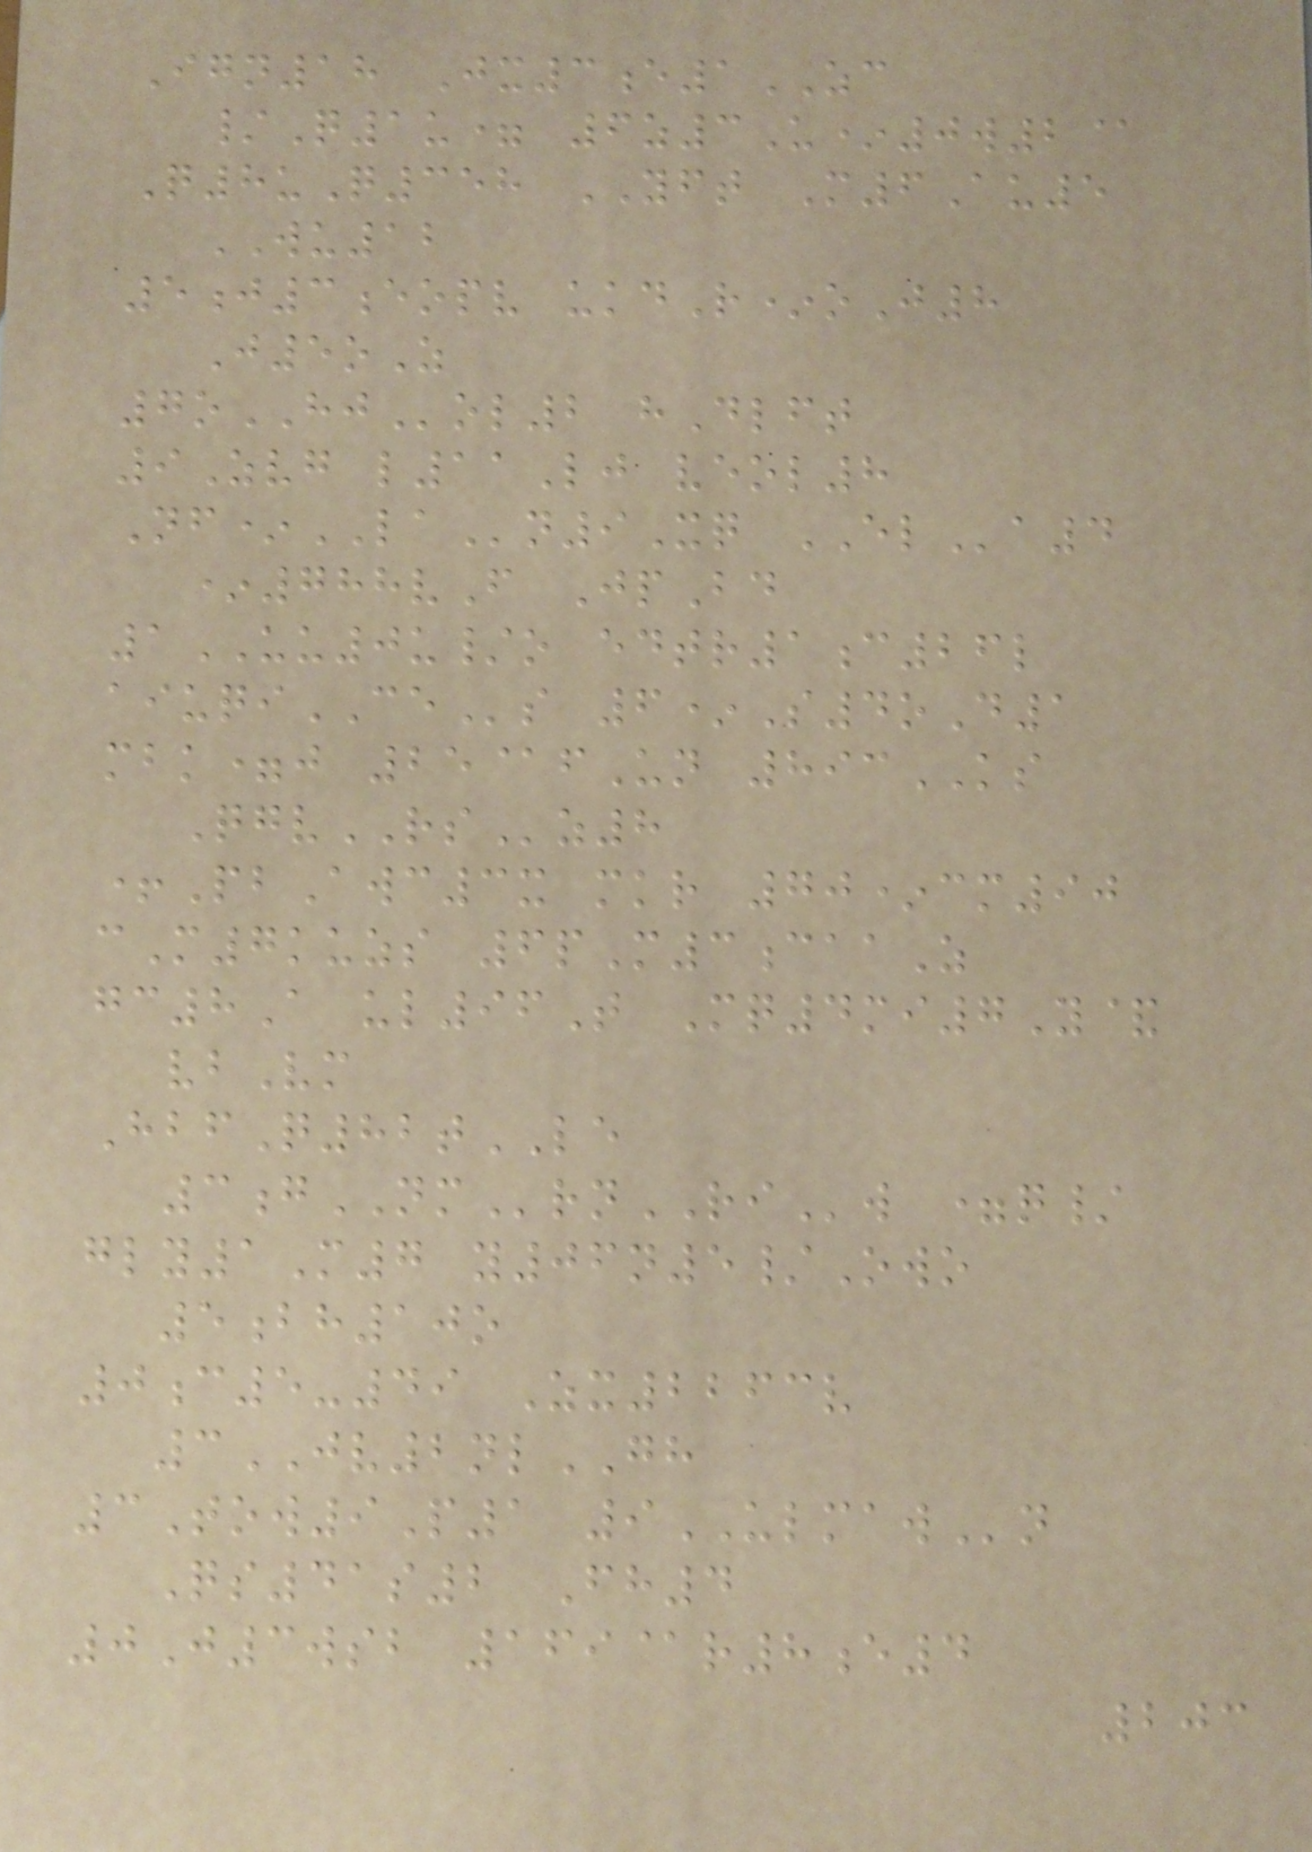Ign18 Jx3e1ZC
/Q1u= 6z3U*0w2@
Q8uQ358 YFT M6Au5
WU12
5j3eopv ukdR*oJ8
J5oZ
7oHJol2 hDlft
9Zvg l11Lj veol8
Nf*LAn9Xq ELa4
*788vF JpBd
1UU0u/o edtr1c26l
aiuqiCEs 6*S4oD1
mbk=j 25@fUn 893KS
QgvRSz8
+PbAwc3x mkr 70*cm90
cM7kuzs 6pM3caaZ
gc8A ul96T Mq4mi7Y&
vbVm
HbfQ82tLE
3gNMrnRIw =q/
gly1M7 y06n5/Owo
5bh10o
0c5-49 Zx2263v
3JV2nlGH
3Tow9P1 9ULMAWn
Qs41s2 Fh4
0J3wsb 169@r8e4
203
